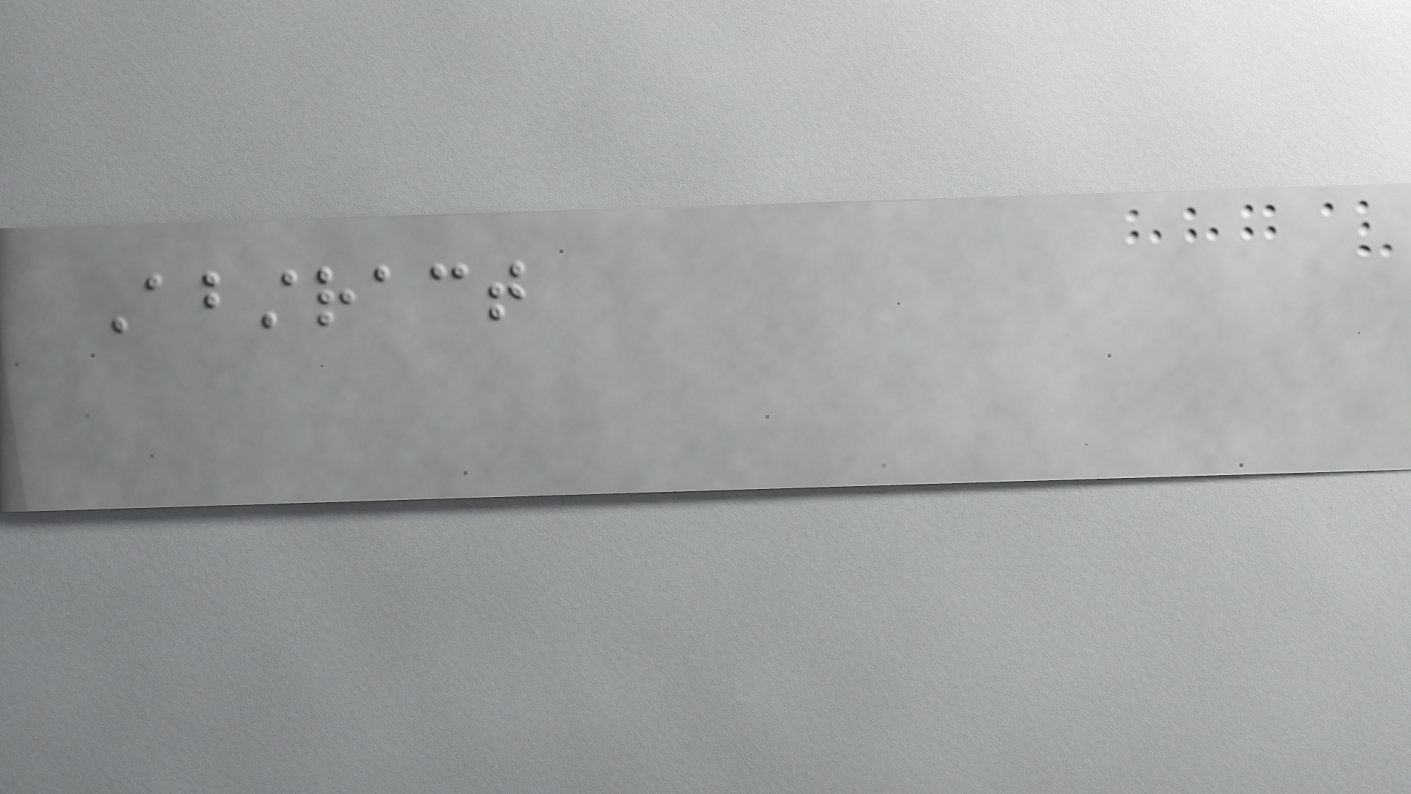Abstract
